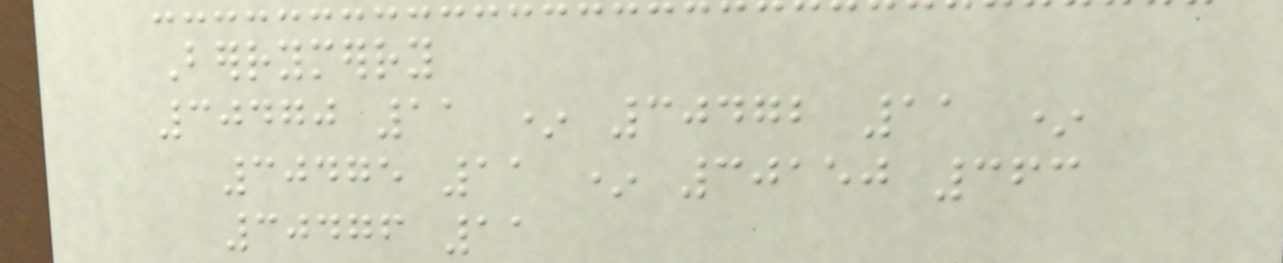Berrymerry
30470 11 * 30472 11 *
30475 11 * 30150 363
30476 11
